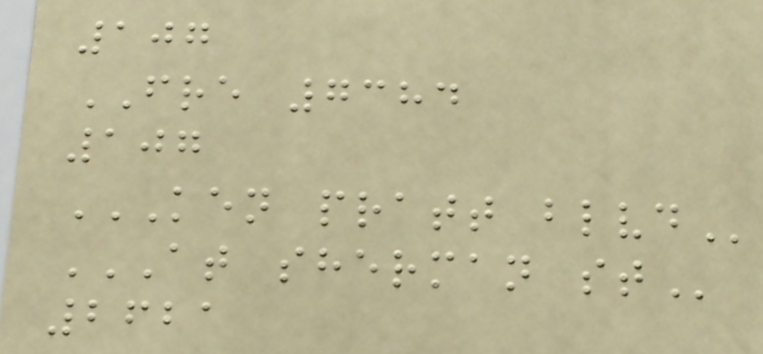107
FRE 7384
107
KEN PRATT BLVD
AT SHERMAN ST
2621
